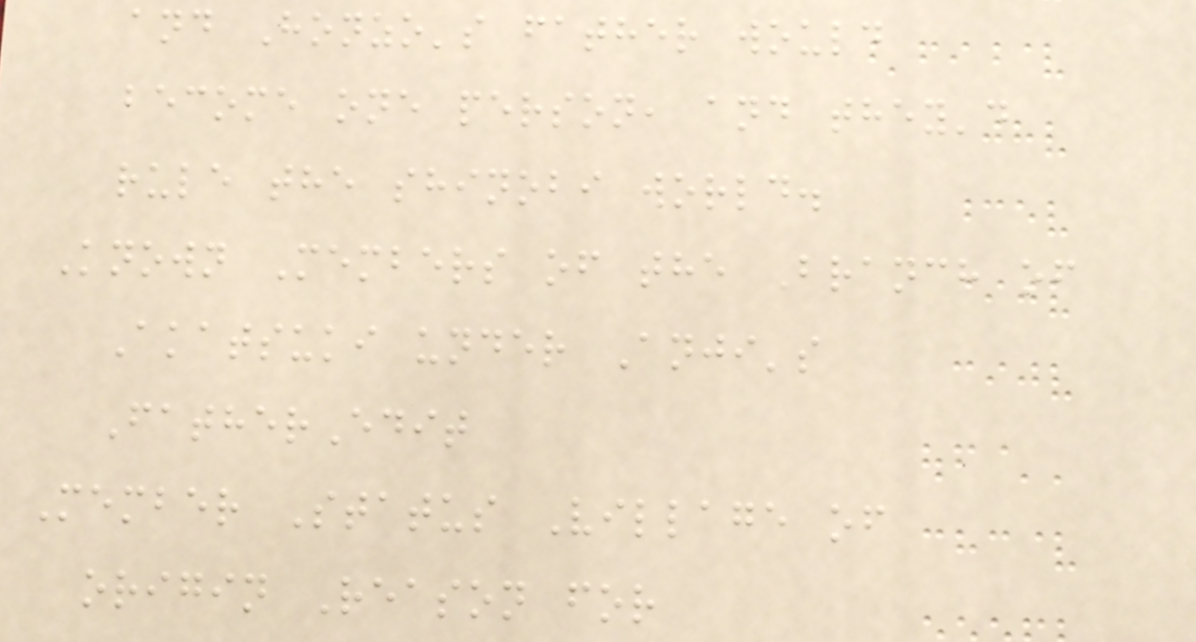and Honzo's father would
become one person, and they'd
rule the shinobi world.
Known Members of the Branch of
Akatsuki under Anji's
FatherEdit
Member Status Village of
origin Reason for
